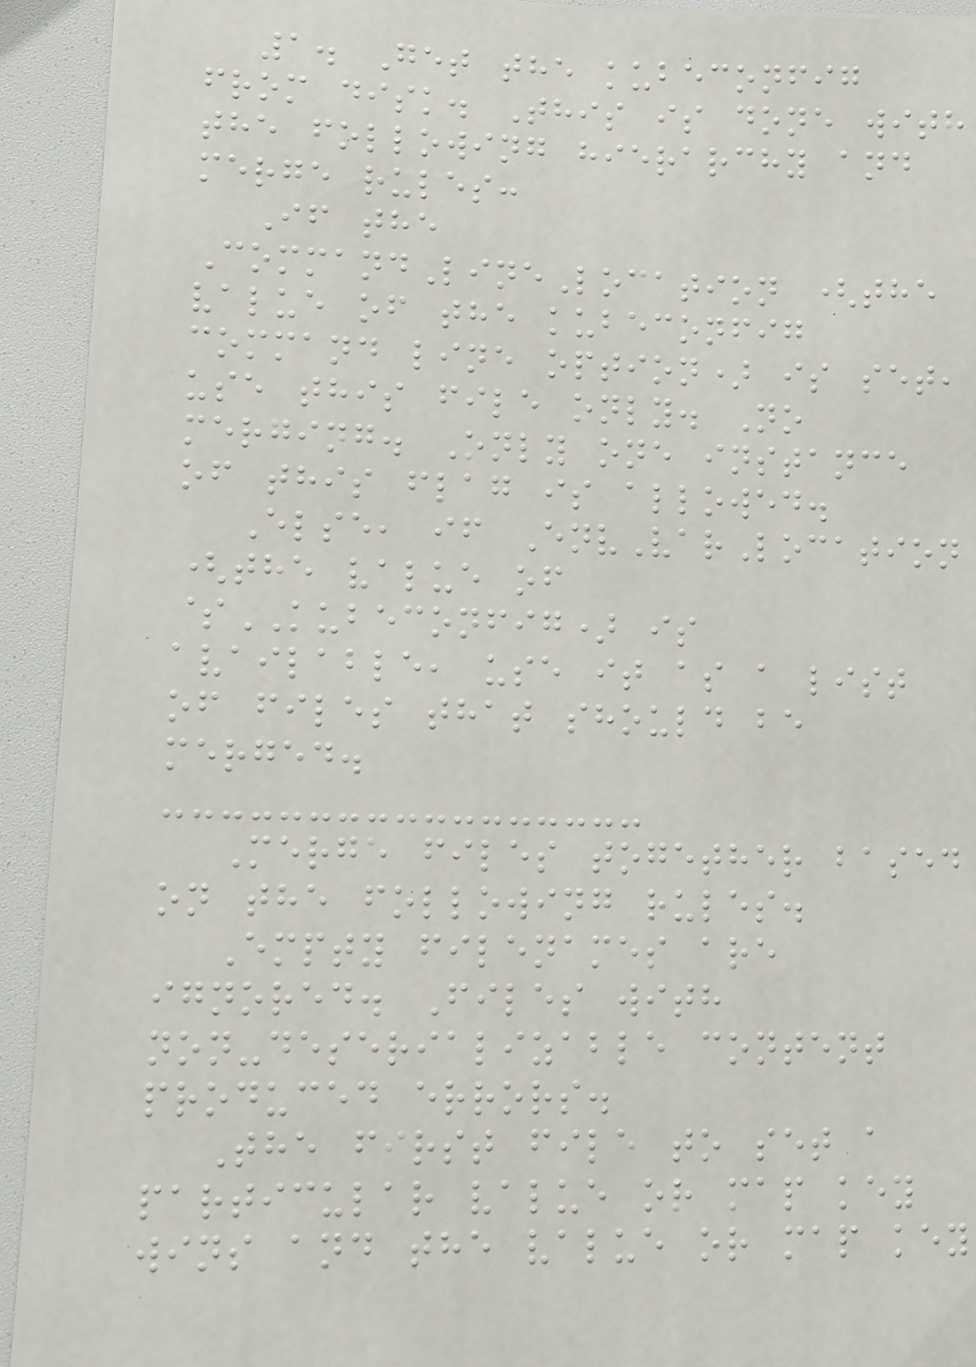1. Get the kubeconfig
from disk. This is done with
the following hierarchy and
merge rules:
If the
CommandLineLocation (the
value of the kubeconfig
command line option) is set,
use this file only. No
merging. Only one instance
of this flag is allowed.
Else, if EnvVarLocation
(the value of
$KUBECONFIG) is
available, use it as a list
of files that should be
merged.
Merge files together based
on the following rules.
Empty filenames are
ignored. Files with
non-deserializable content
produced errors.
The first file to set a
particular value or map key
wins and the value or map key
